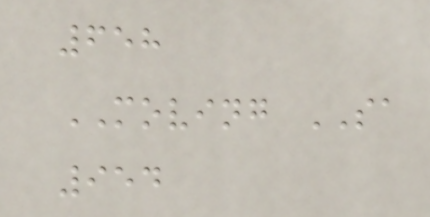658
MOVING SA
954
